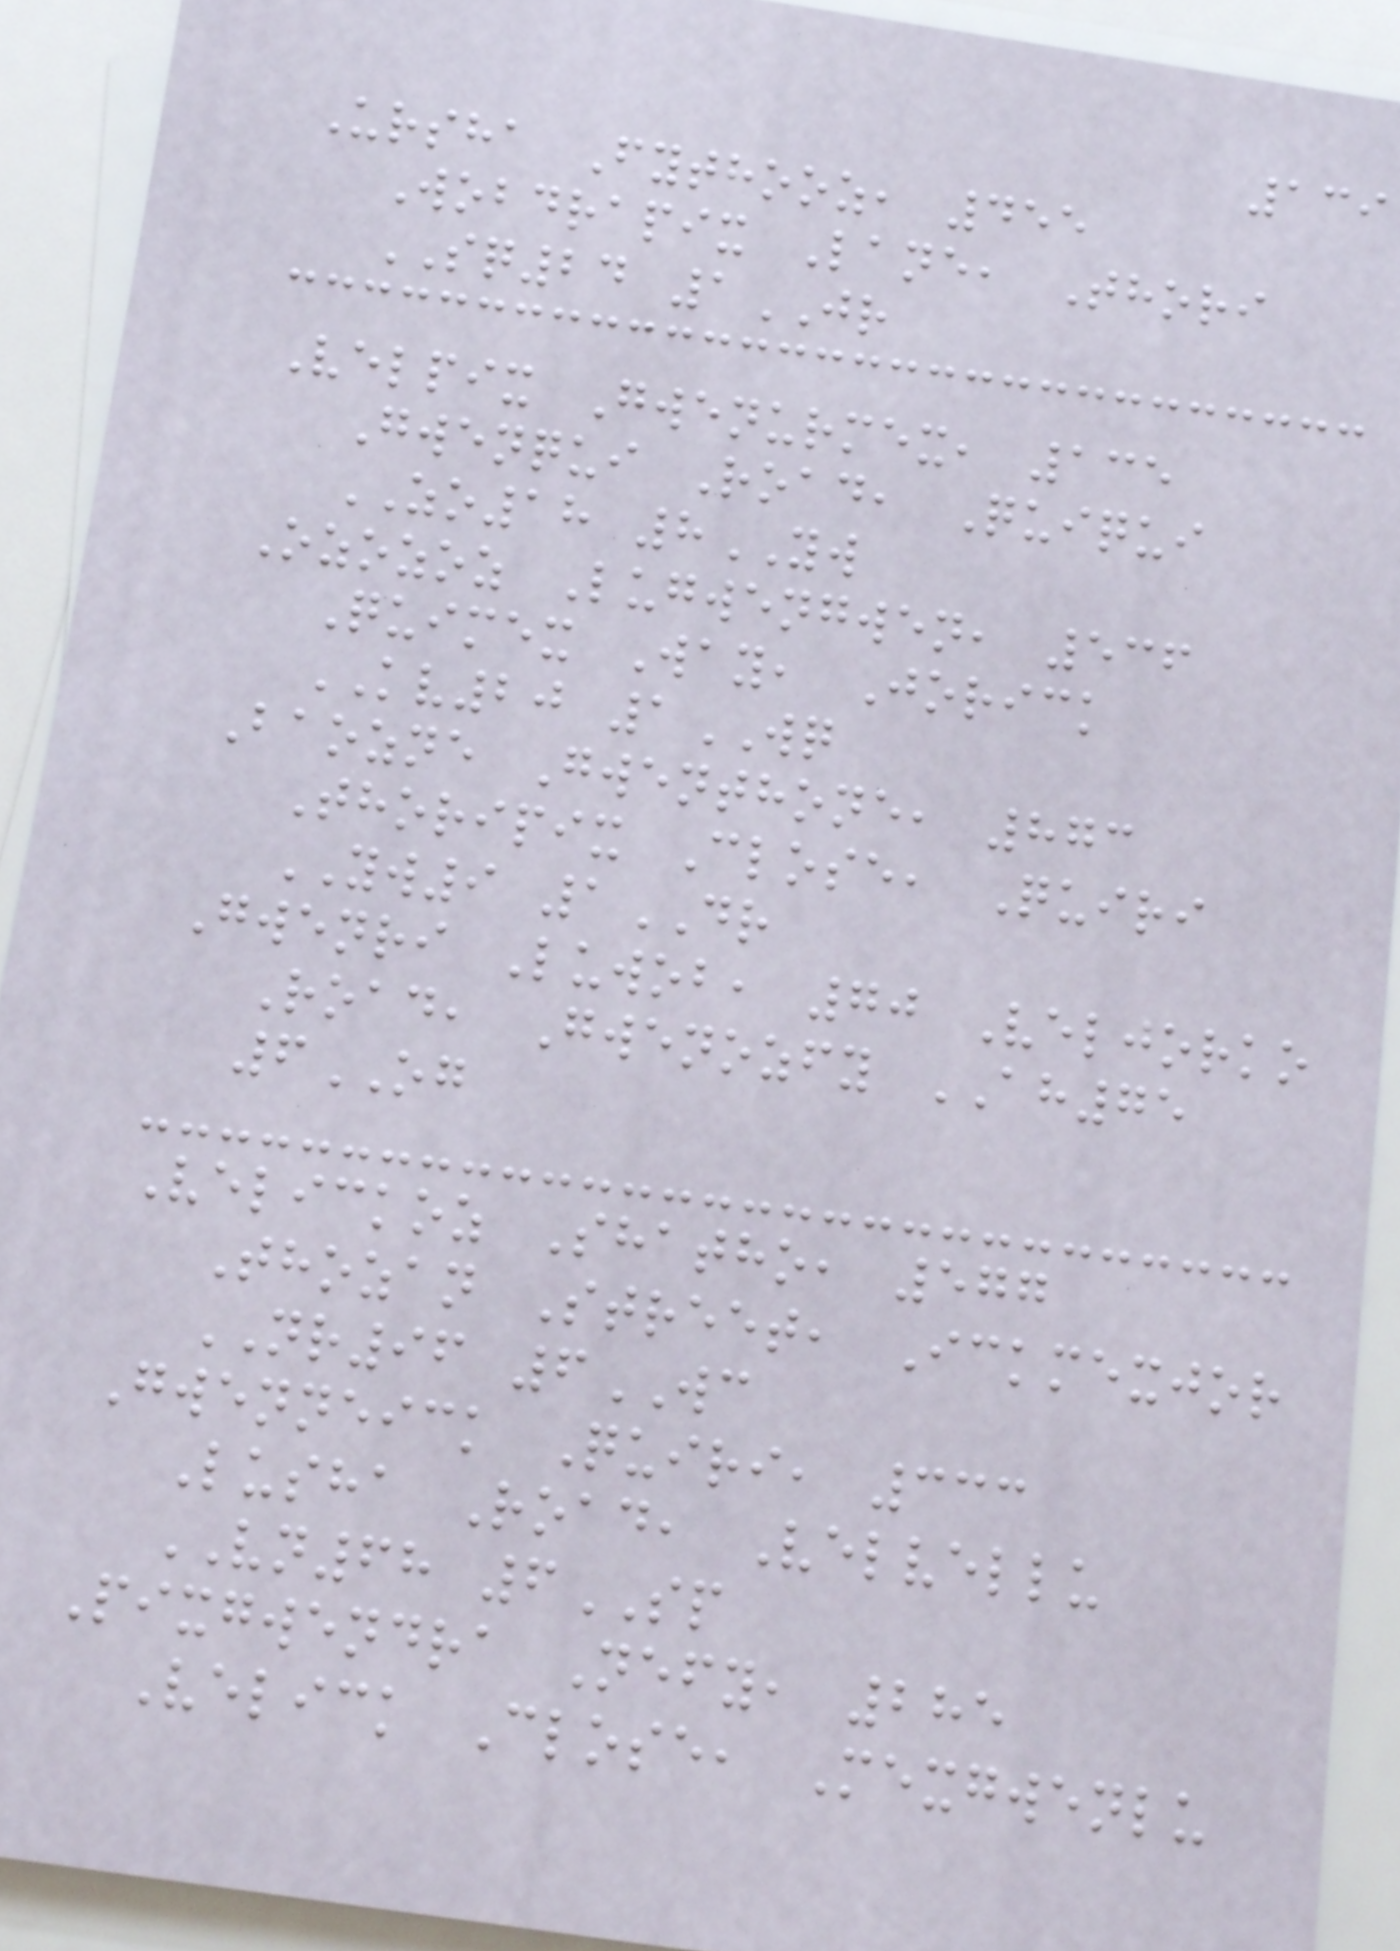139
Ursha Fythooz, 455
Wobdrapix Lane, Thori
SQ24 1JR
Velpix Gwenurmex, 135
Gwenqui Road, Quiqui
ZO18 8YW
Ozozoz Lugwengwen, 536
Quimex Way, Jorick
KV20 1WQ
Baozne Gwenthone, 873
Thoripix Close, Quiri
YW9 1DR
Gwenri Luwob, 70 Veljorko
Road, Gwenozfy AH75
6OG
Velickoz Shatho, 577
Thozan Street, Ickmexjor
NR96 6WC
Gwenneick Quiri, 333
Lusha Road, Velvellu
VN68 6SP
Pixgwendra Nefy, 285
Velick Close, Mexgwenlu
